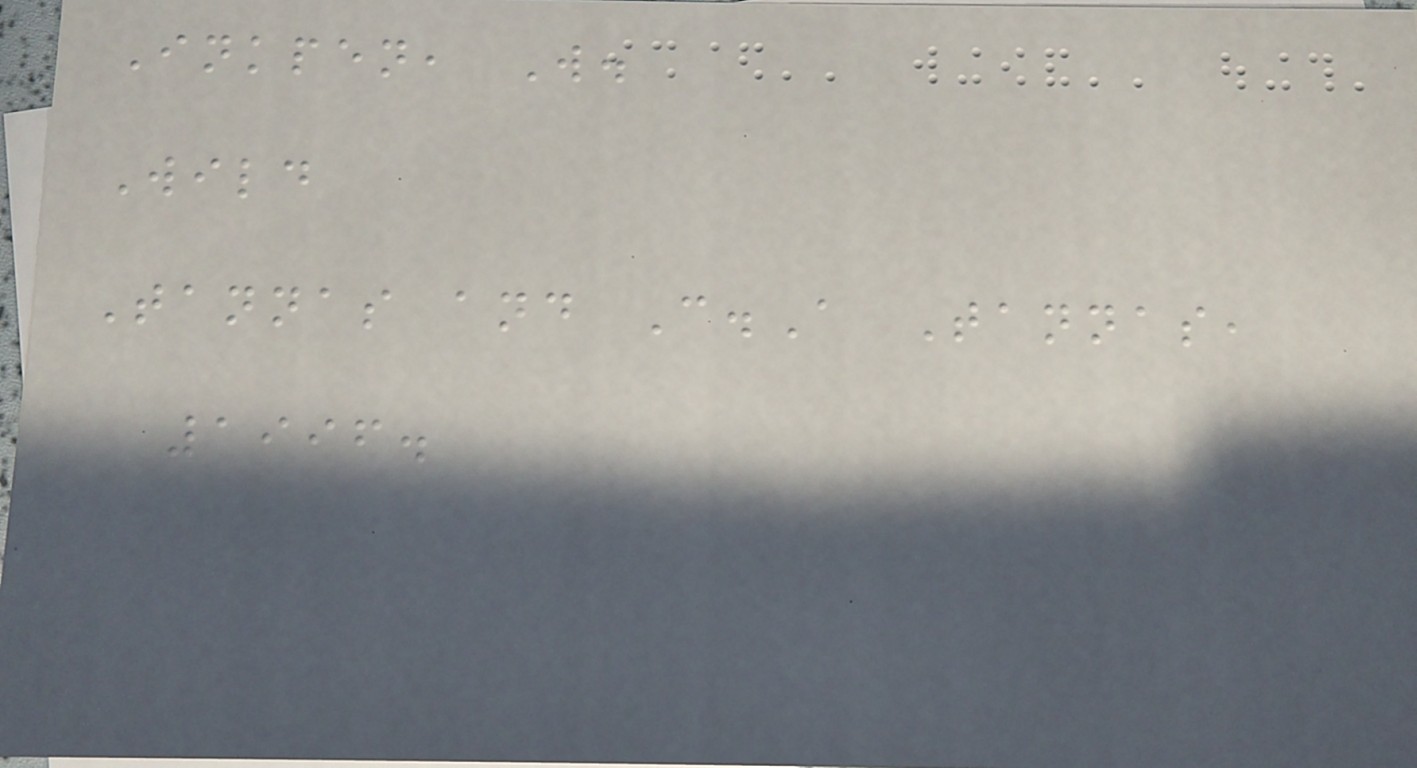Inkpen, W.
Wild
Tannas and C.A Tannas,
1996.
